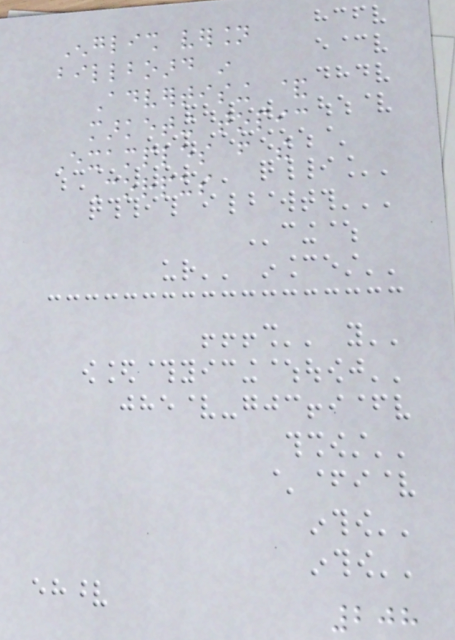English version
billboard in
Advertising &
marketing topic
Examples from the
Corpus
208
